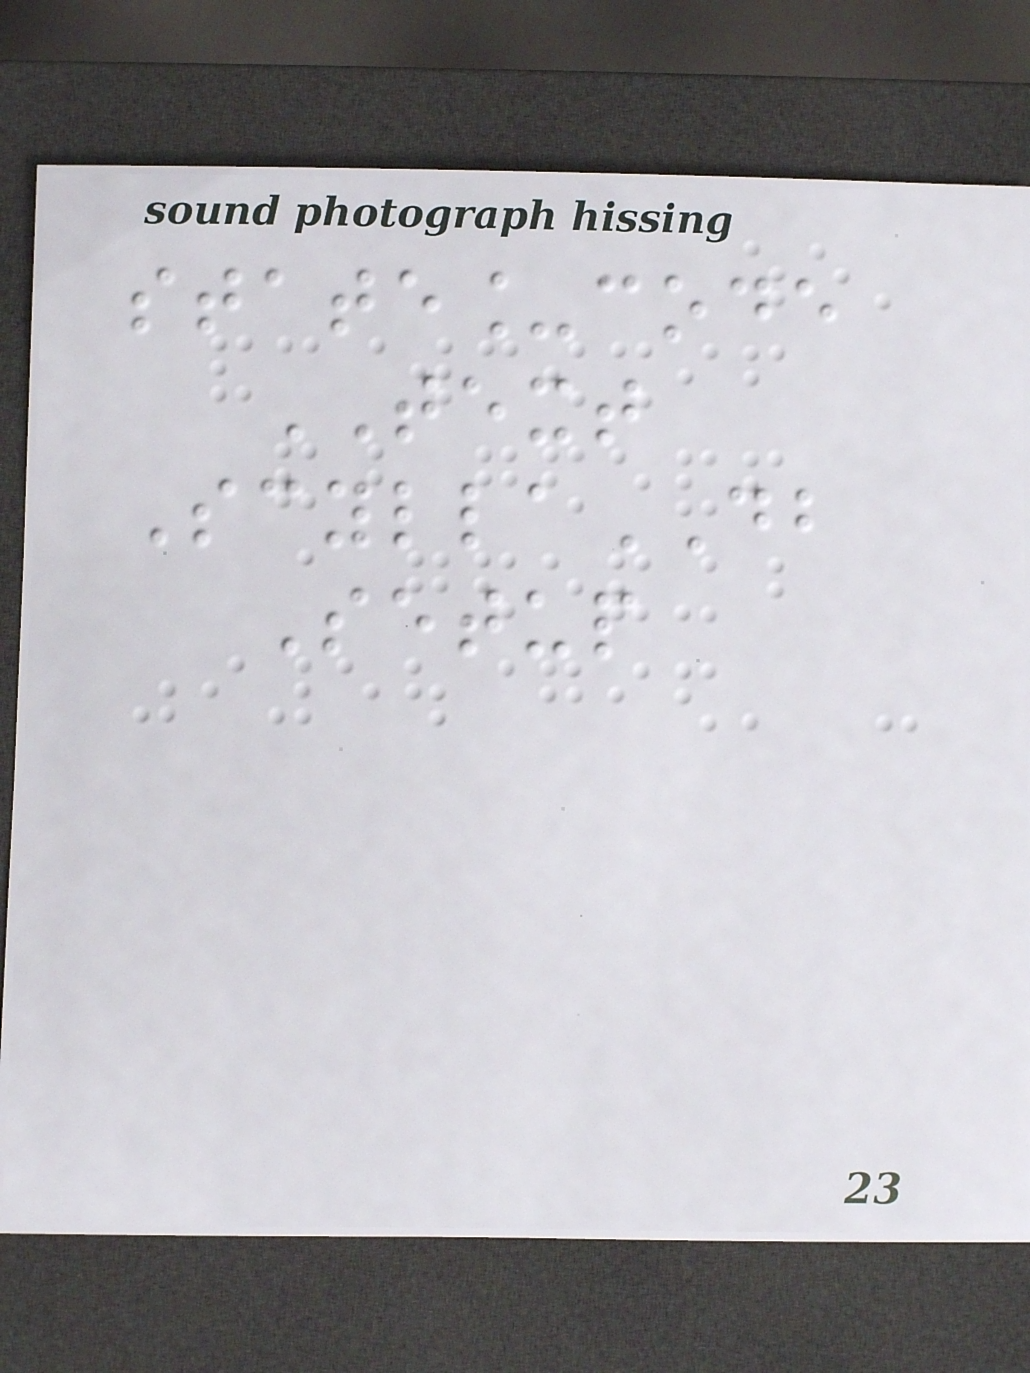state_code
TEXT
ScyllaDB
Setup
